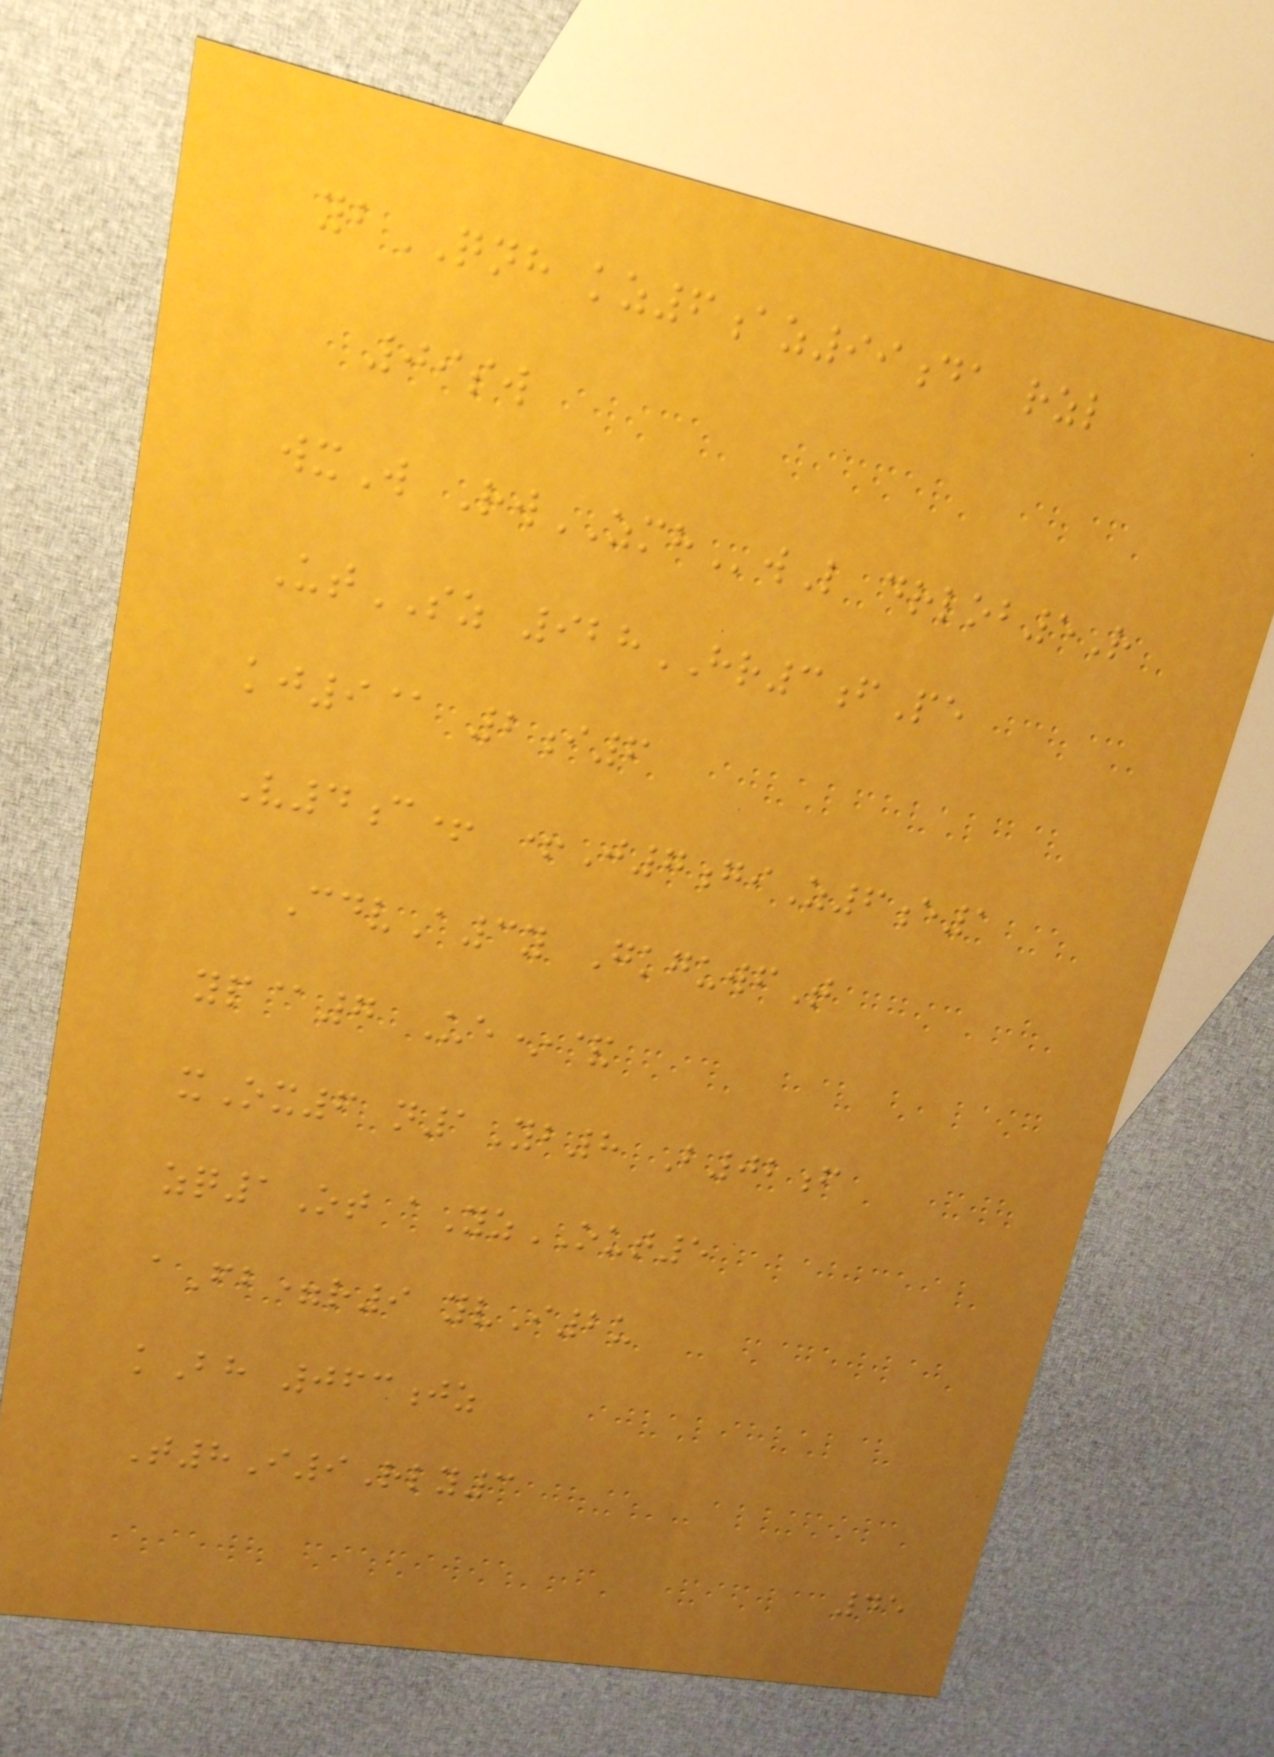ybQNH kz6az99da rzl
09sw
wxW RwZMHwL drlob5R
UtSZ 928HR3fPe
kj9@ 2i6
V4c+ +J7giZ6e1
CdvA3y GkguwfT
yp@7 Ue*&
xOx6 n1Yb8 B02f
zq1Ot aYzOUT5
aFb=r9 yvI2u
kBh 063jz
T8I9Rly3
45
